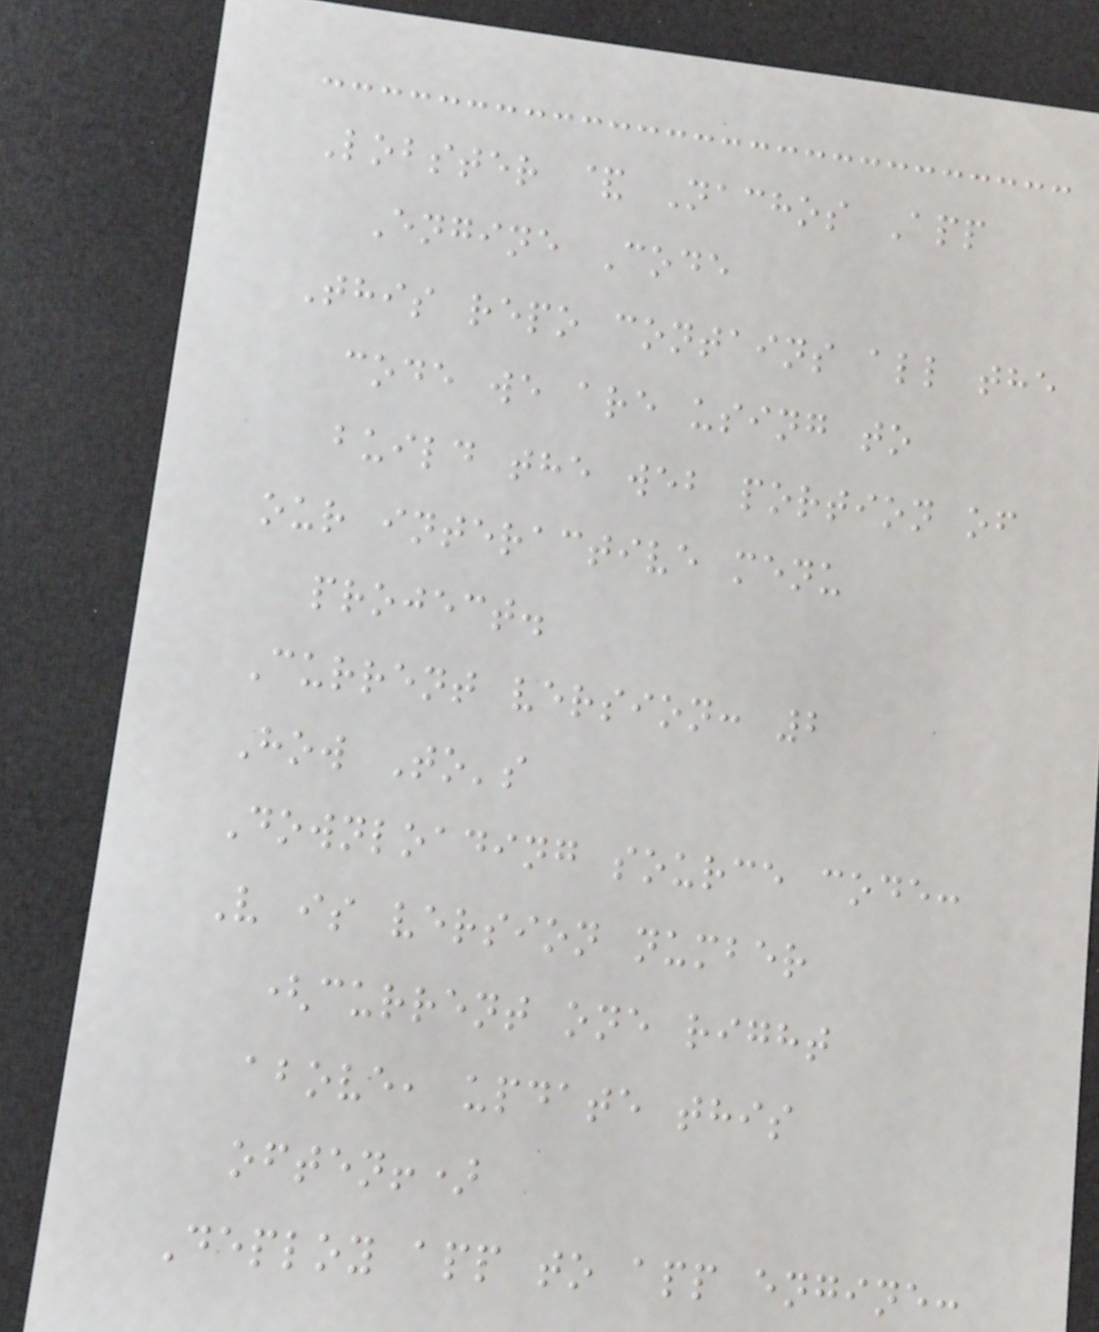Lobster & Nachos App
Engine Code
This repo contains all the
code we are using to
build the web portion of
our interactive menu
project.
Current version: 2
How To's
Downloading source code:
V is version number
(current one right
above, update this
often!)
Deploy app to app engine:
